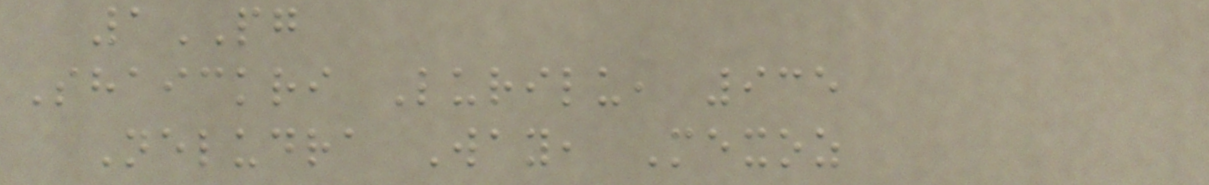1PG
Shaickri Lurilu, 935
Neludra Way, Mexoz
